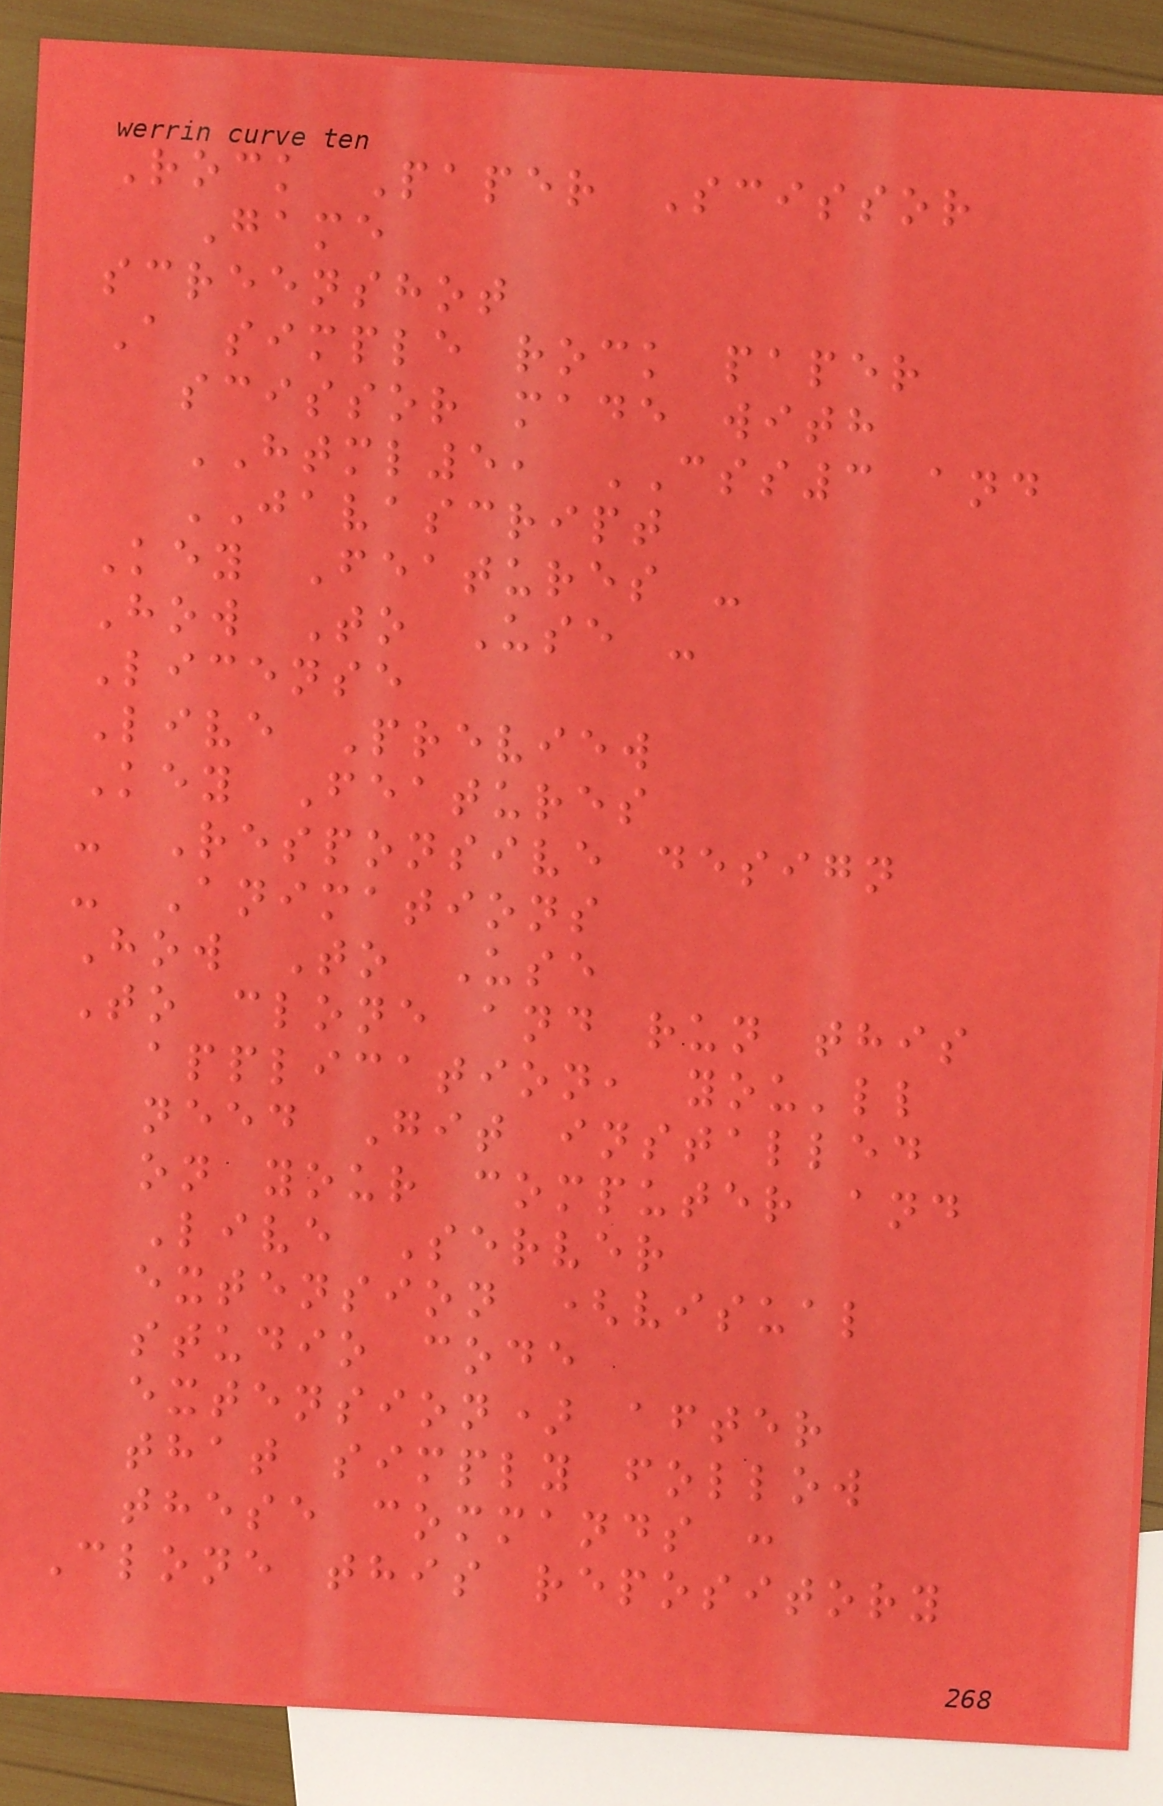Rock Paper Scissor
Game
screenshot
A simple rock paper
scissor made with
HTML5, CSS3 and
JAVASCRIPT
Key Features -
How To Use -
License
Live Preview
Key Features
- Responsive design
- Animations
How To Use
To clone and run this
application, you'll
need Git installed
on your computer and
Live Server
extension (visual
studio code
extension) after
that simply follow
these commands :
Clone this repository
